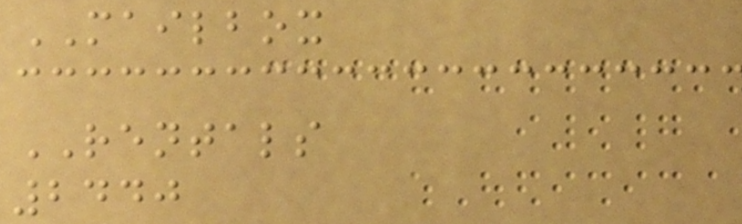MAILBOX
RENTALS
2440
